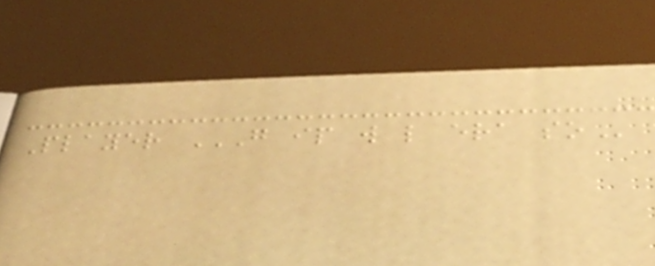Player G IP W L ERA SO
